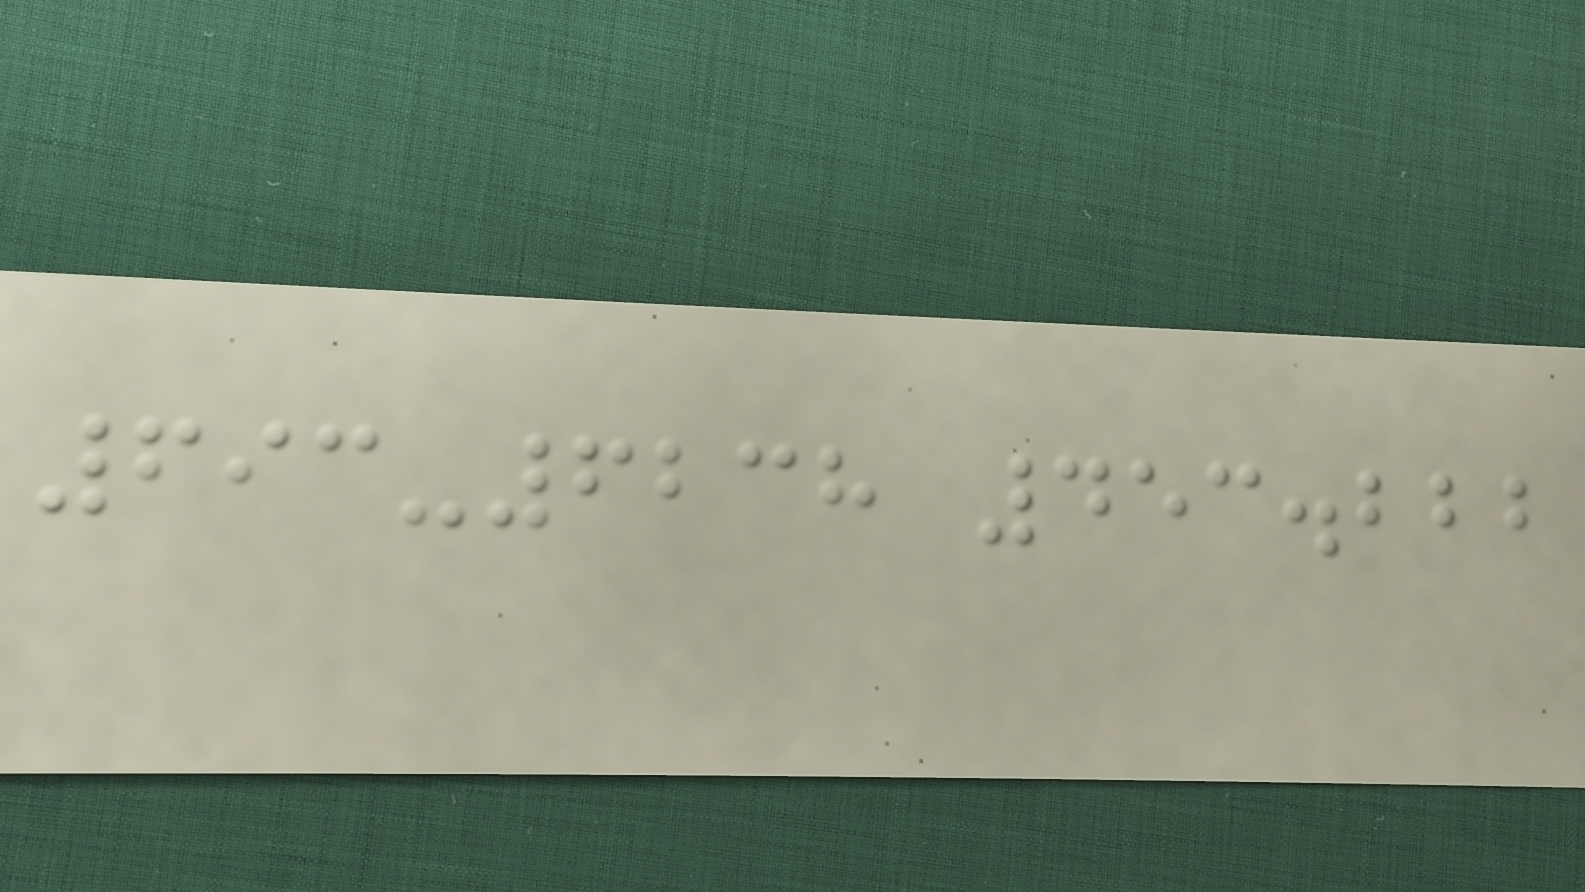693-6238 453.222
